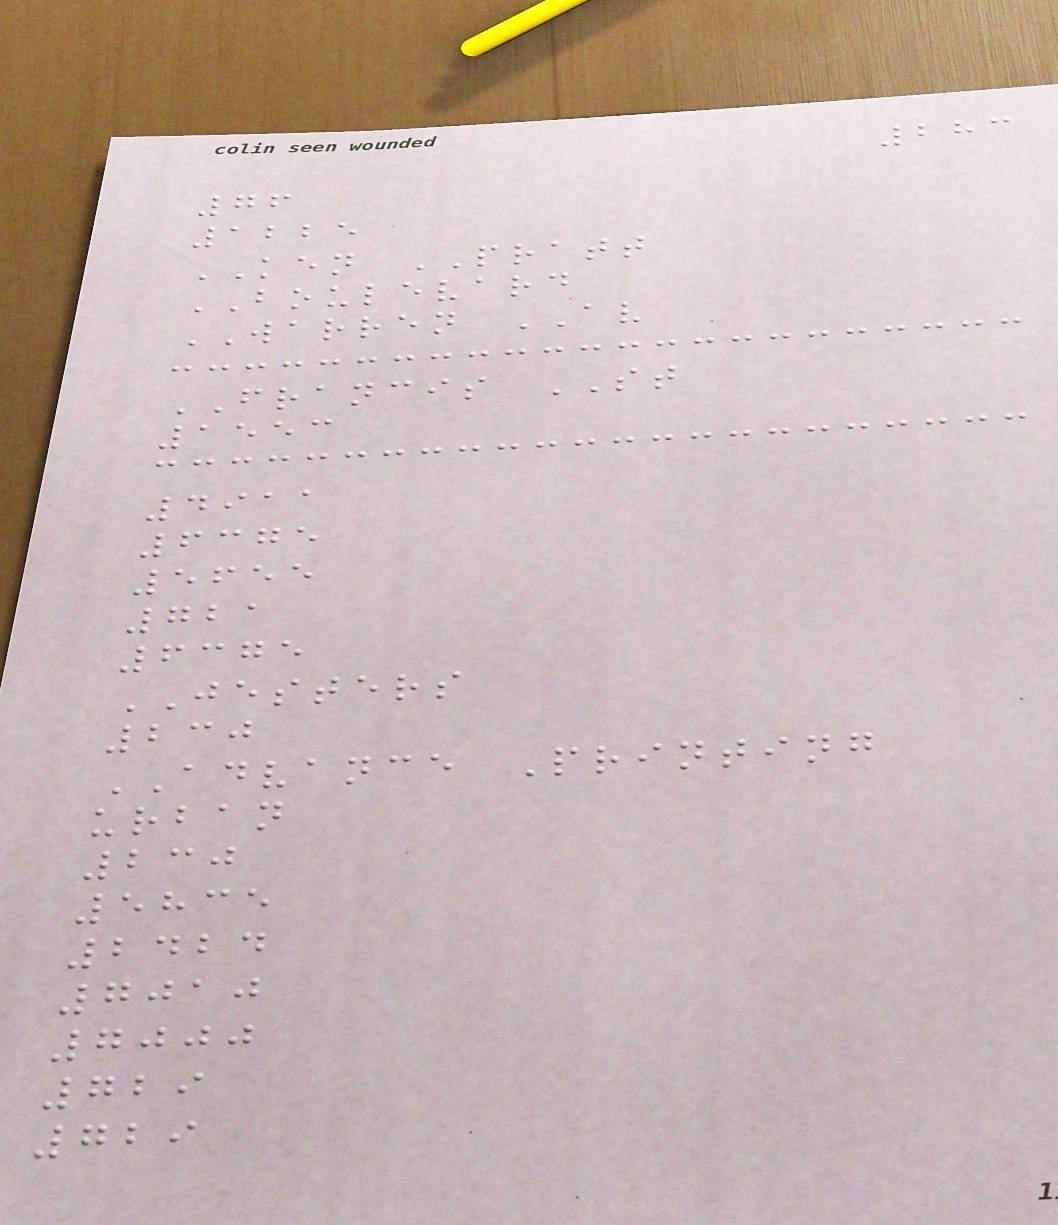283
76
1225
KEN PRATT
BOULEVARD
WARREN AV
FRANCIS ST
1553
4911
6375
5655
721
6375
JESTERS
230
ADVANCE Printing
urban
230
5835
2424
7010
7000
729
729
